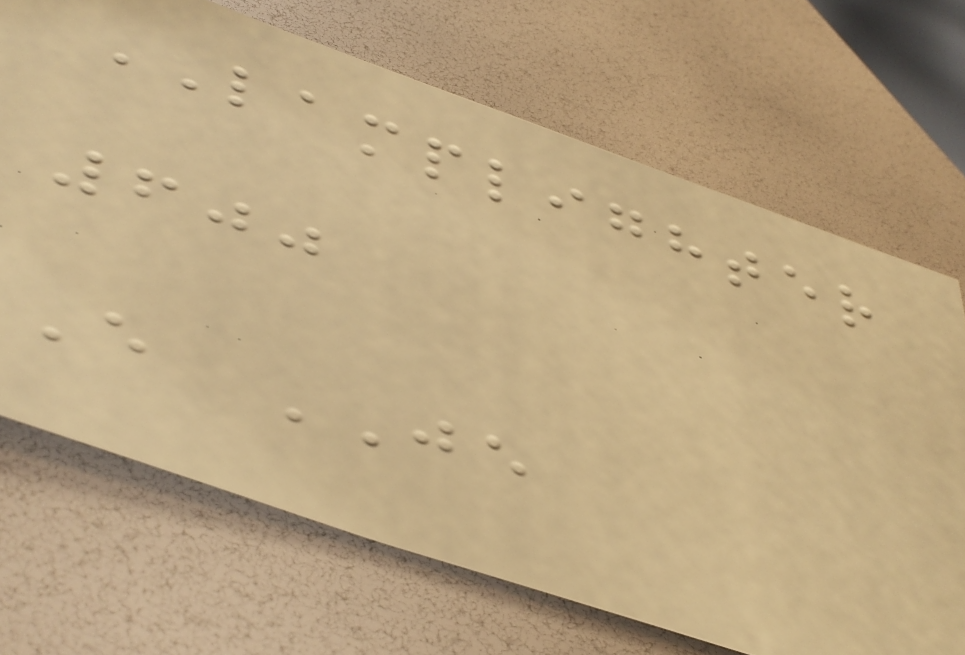LAMPLIGHTER
600
E JE
